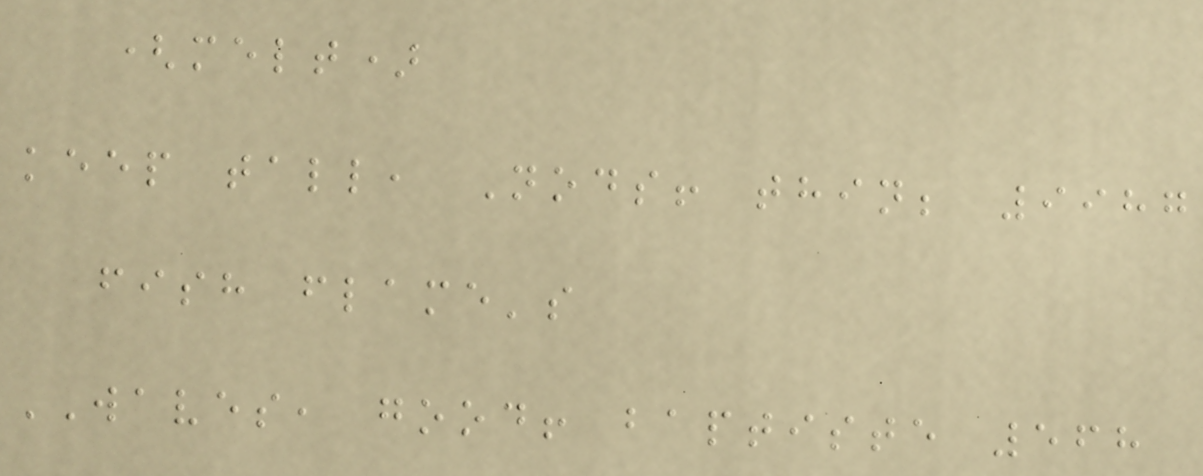(melt)
keep tall, Nods! thin; 9987
fish flame's
WAVES, good! baptiste 568
